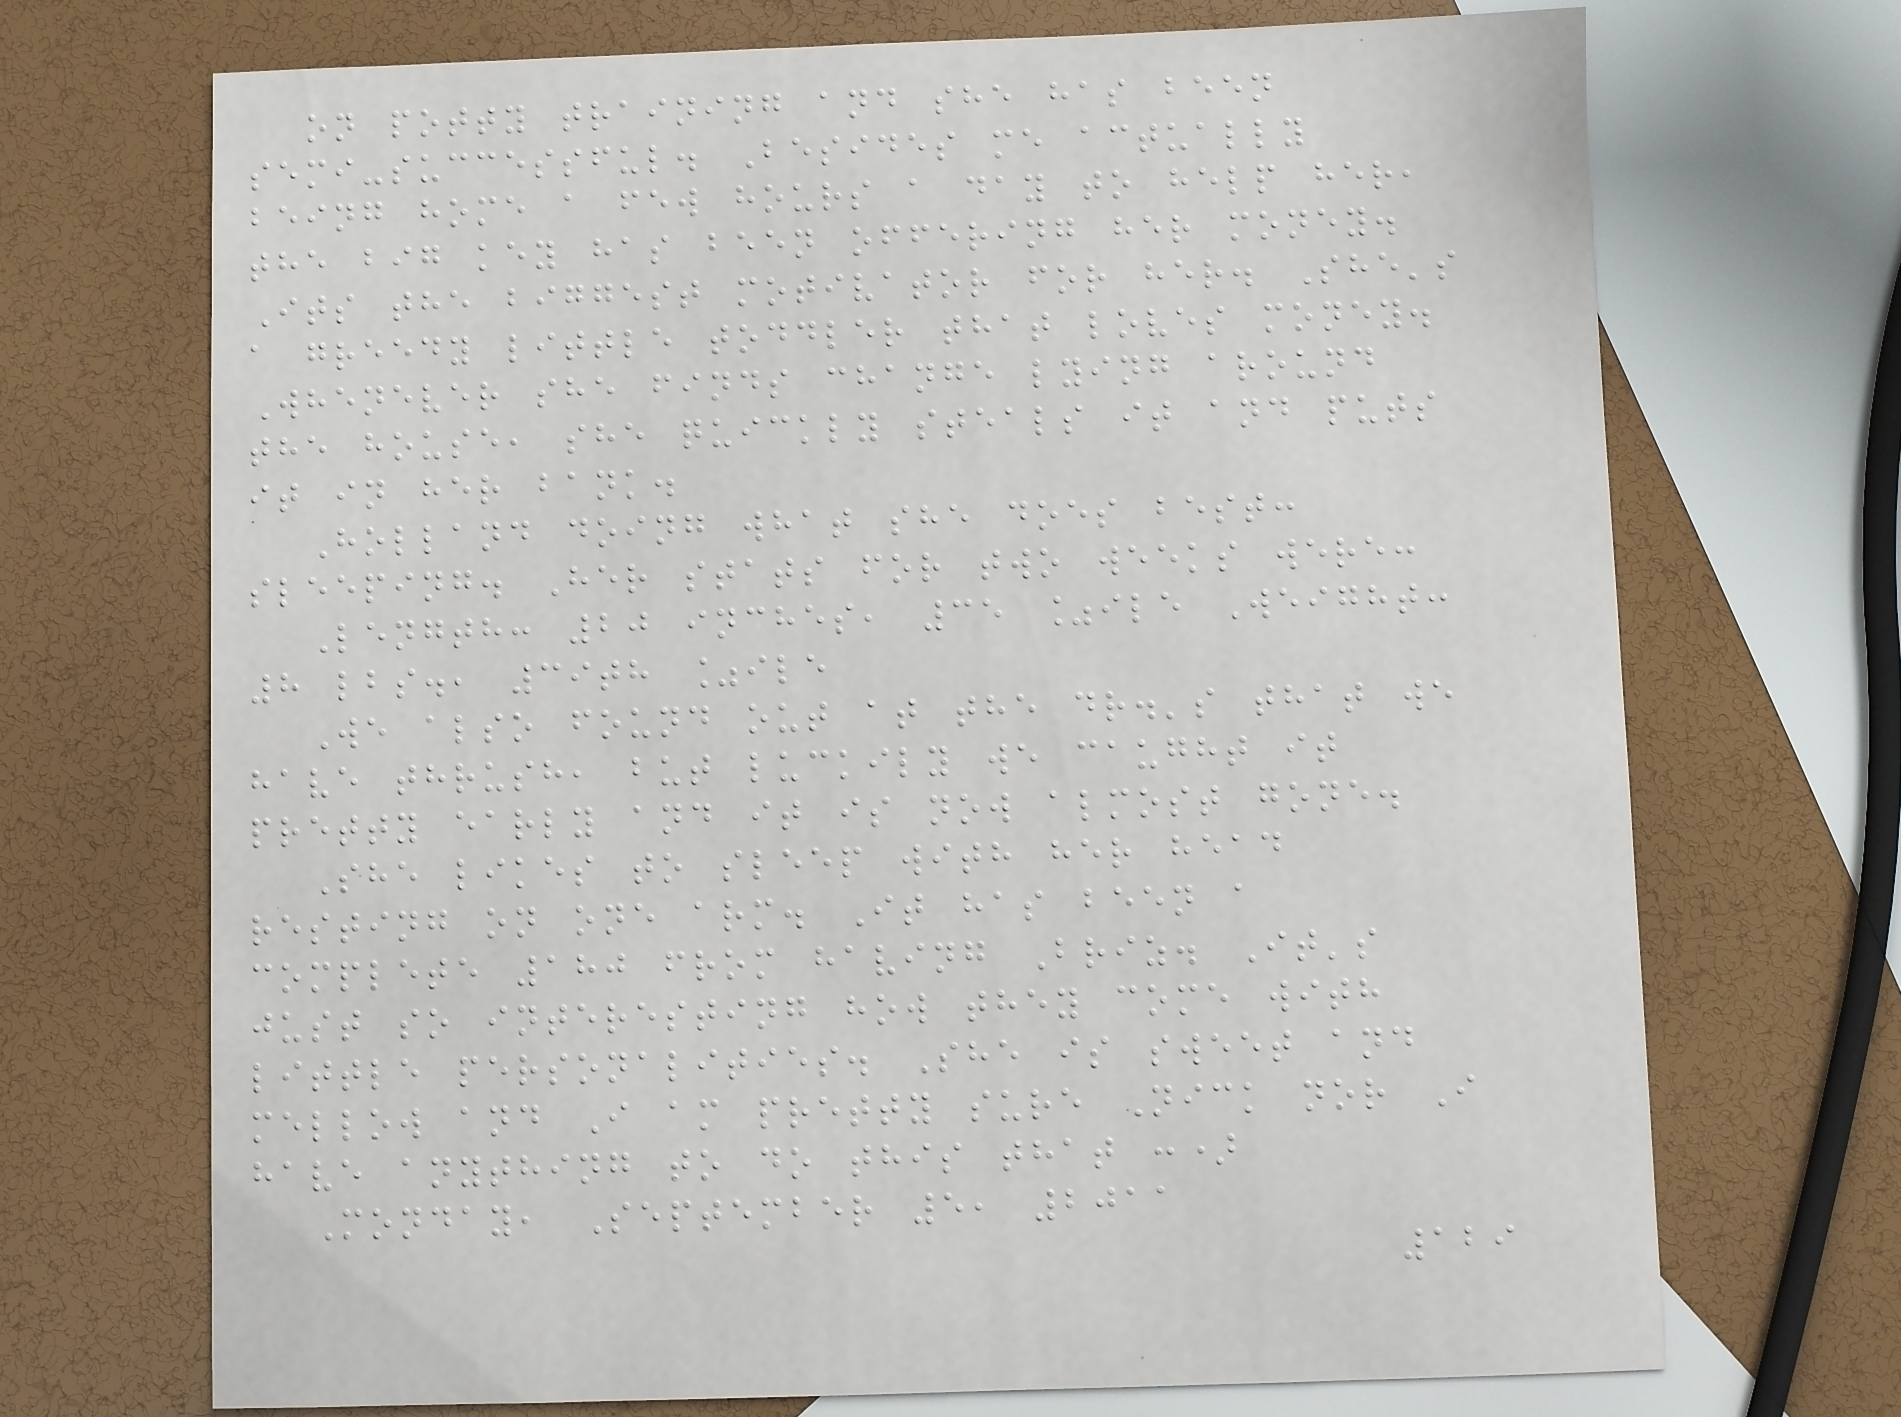on potty training and she has been
semi-successful. Besides me actually
being home a few hours a day to help her,
the big key has been offering her money.
Its the biggest motivator for her. She's
a greedy little toddler that loves money.
Whenever she finds change lying around
the house, she quickly steals it and puts
it in her bank.
Holland doing what she does best:
sleeping. Her stats for two weeks were:
Length: 20 inches, 35 %ile Weight:
8 lbs., 39th %ile
We also found out at the dr.'s that we
have thrush, but luckily we caught it
pretty early and it is now almost gone.
She likes to sleep with her head
resting on one arm. It has been a
complete 180 from having Briz. It's
just so interesting how they come with
little personalities. She is sweet and
mellow and I am pretty sure Nick nor I
have anything to do this that :)
Monday, September 5, 2011
129
